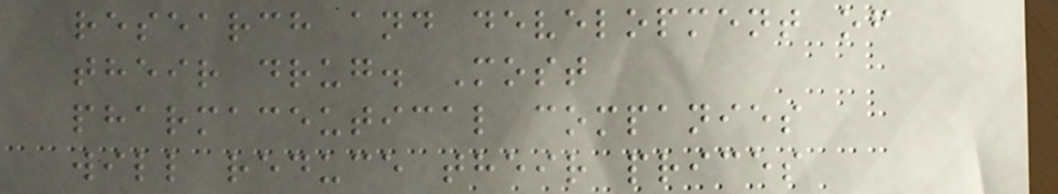research and development of
their drug. Most
pharmaceutical companies
will reduce their prices
